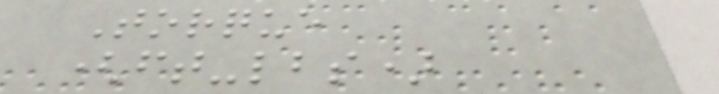Torque
(ft-lbs)
